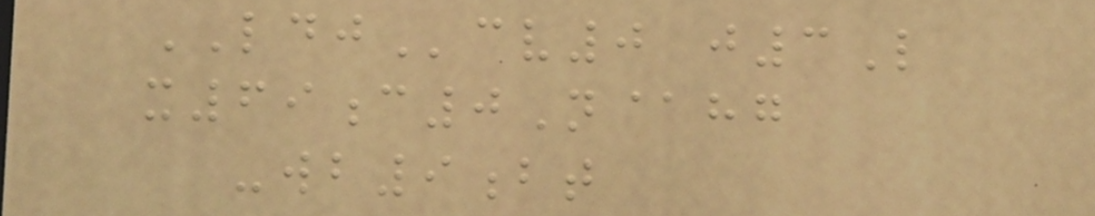LDJcv0 j3L
x69c0N@hg
-wb9bt
